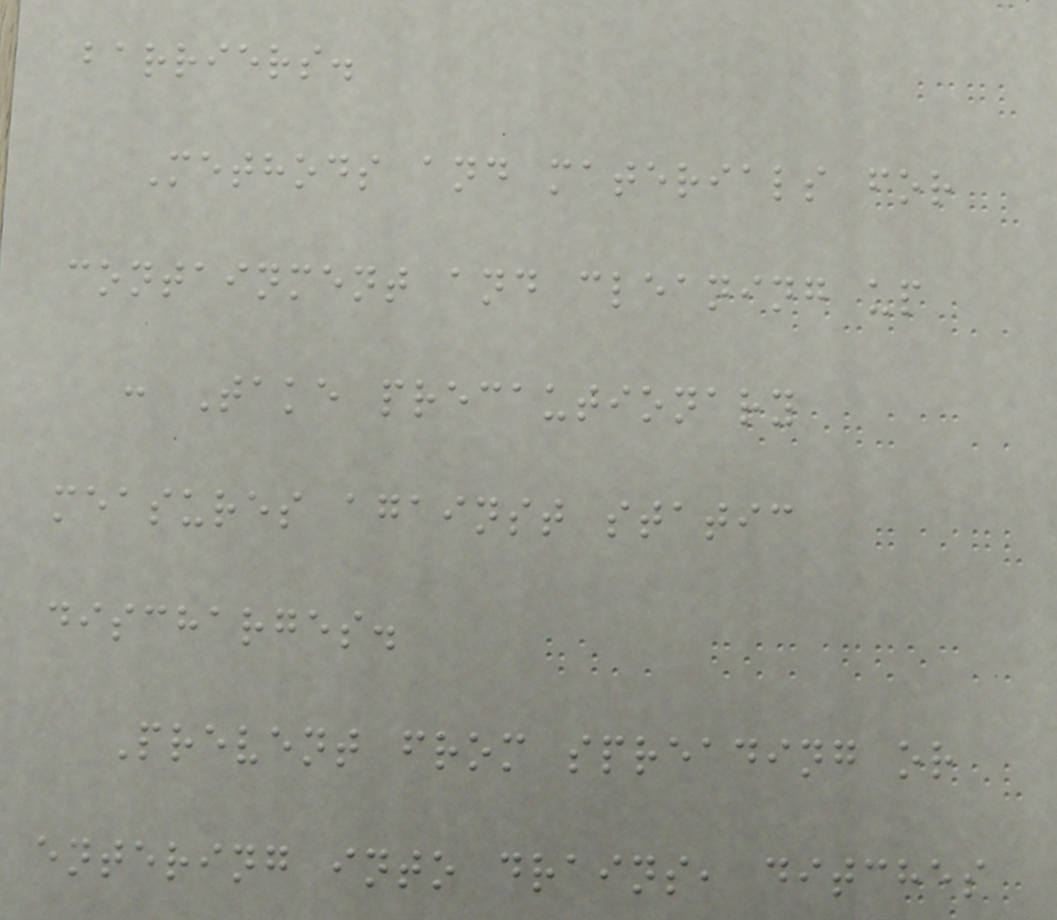barriers.
Methods and materials for
containment and cleaning up
: Take precautionary
measures against static
discharges.
Prevent from spreading or
entering into drains, ditches
